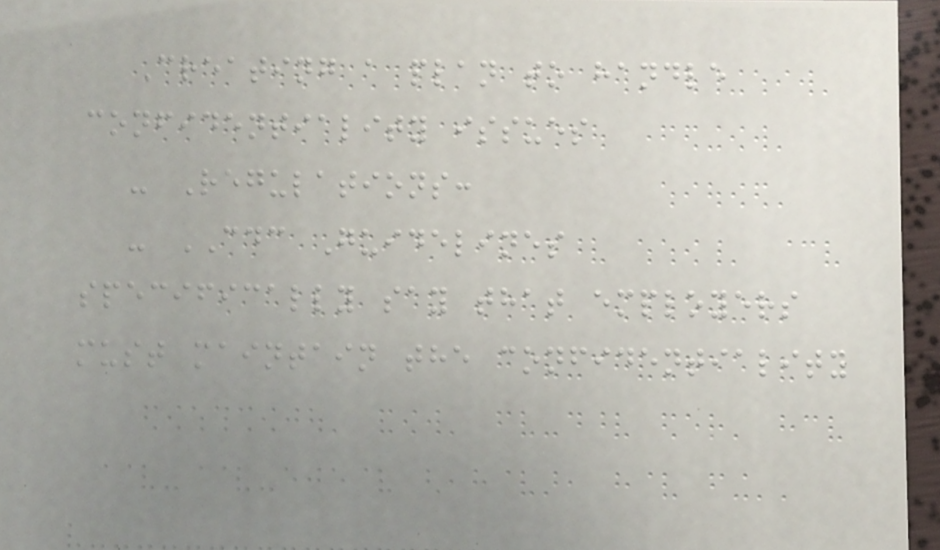Creating a plan to handle
confidentiality issues
- Regulations:
- CDC Guidelines
specifically say that employers
must maintain the confidentiality
